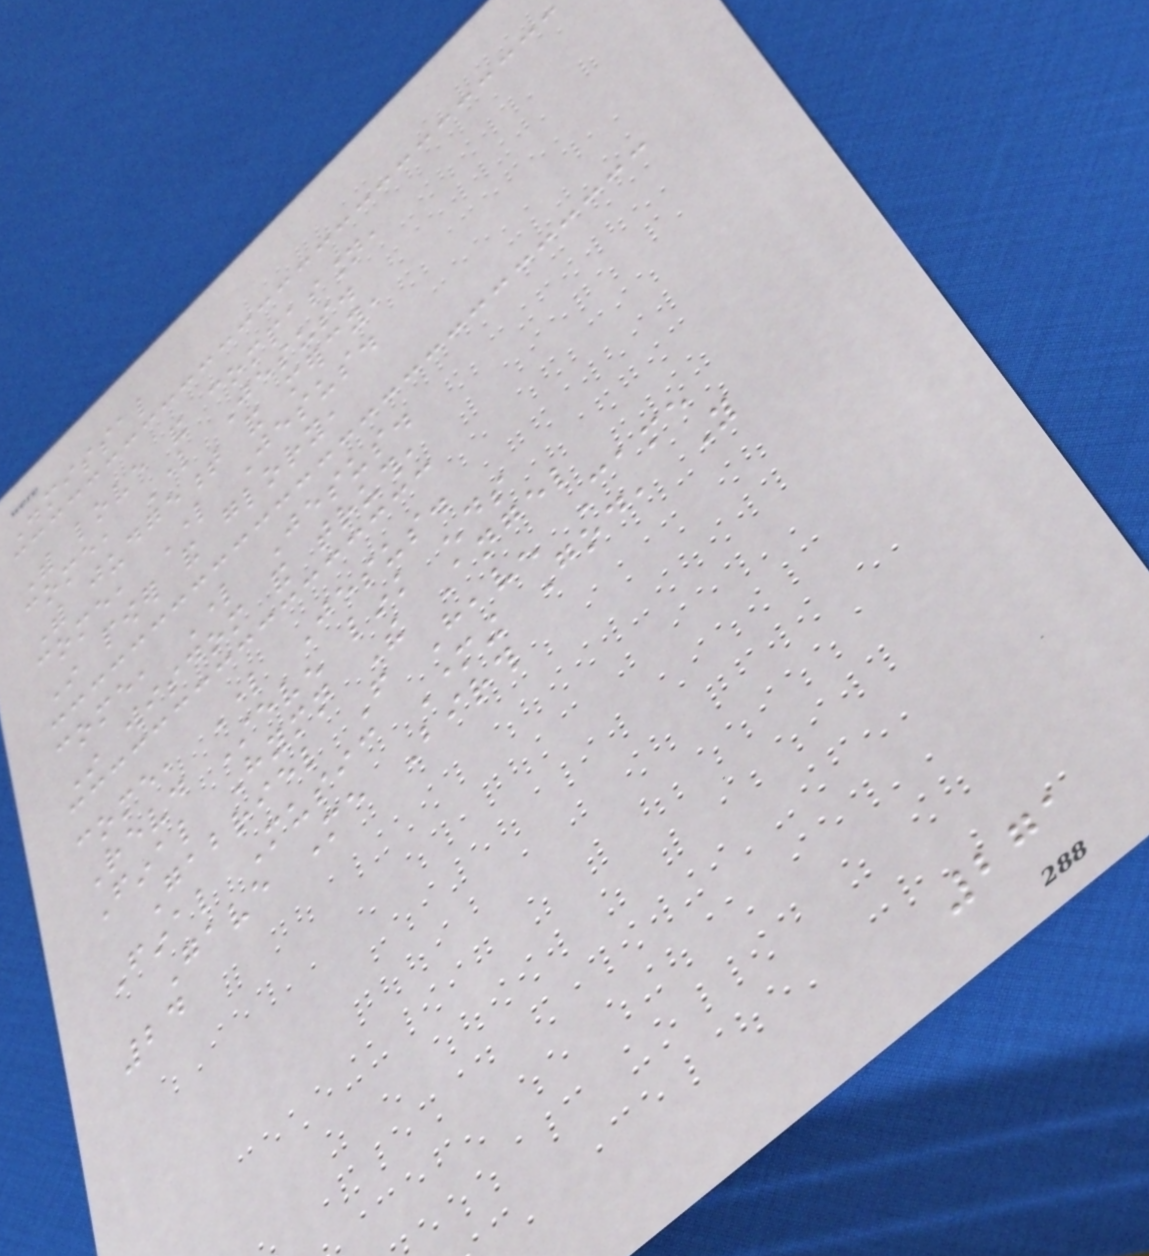Dismissal
With love and compassion,
come, Lord Jesus.
With judgement and mercy,
come, Lord Jesus.
In power and glory,
come, Lord Jesus.
In wisdom and truth,
come, Lord Jesus.
Revd Steven link ends
Final Hymn The Angel
Gabriel From Heaven Came
Final Music Mothering God, You
Gave Me Birth
24
271
